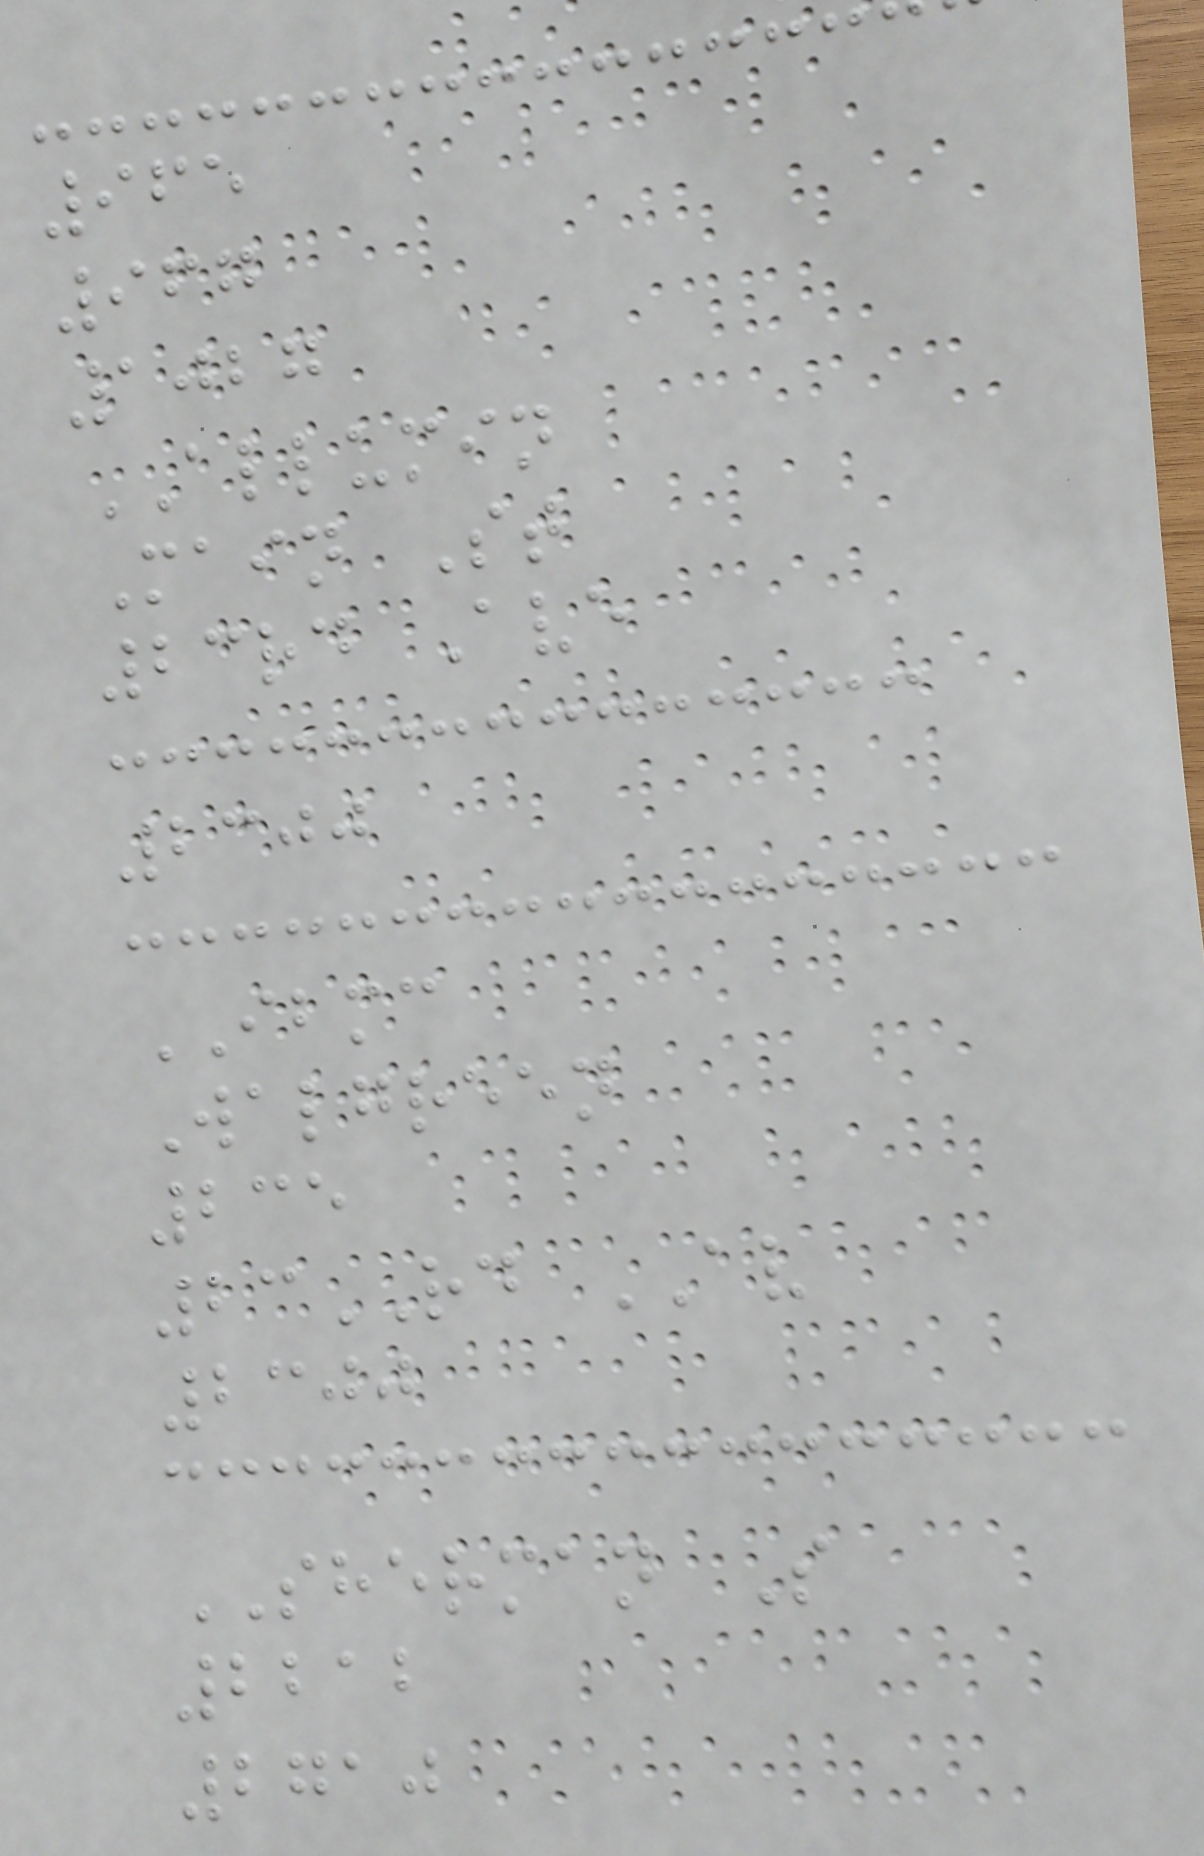965
967
1027
ALLUMIN
Main St
23rd Ave
2300
IBMC
Walgreen
235
23RD AV
2300
SHERMAN S
2212
2710
